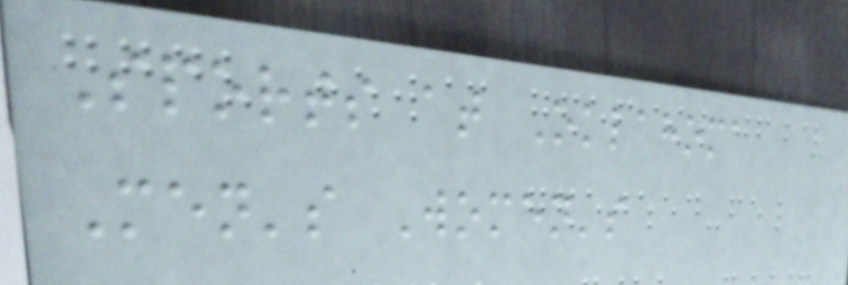Sports at Oklahoma
Men's Women's
